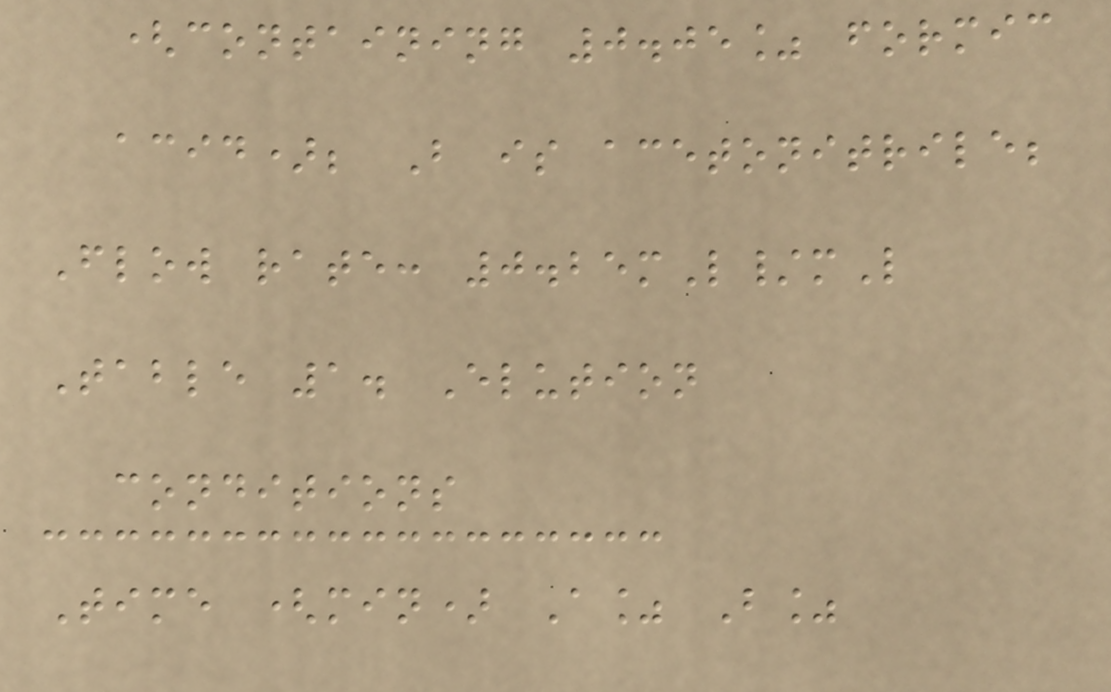(containing 0.05% formic
acid); B is acetonitrile;
Flow rate: 0.25mL/mL
Table 1. Elution
conditions
Time (min) A% B%
